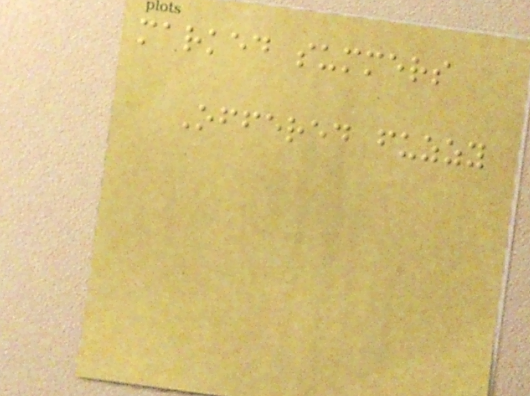marked summers
Offered fuzzy
